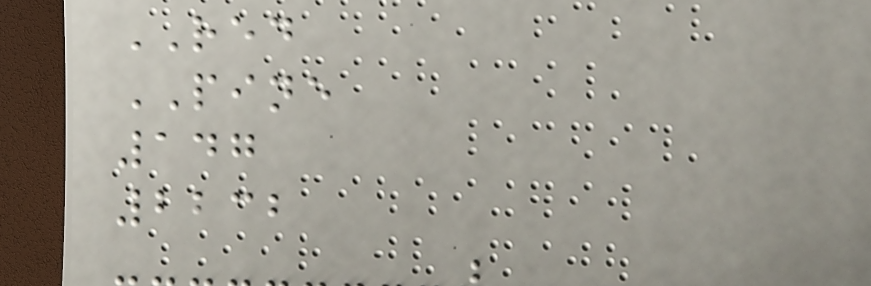RED
PINE
147
2232
